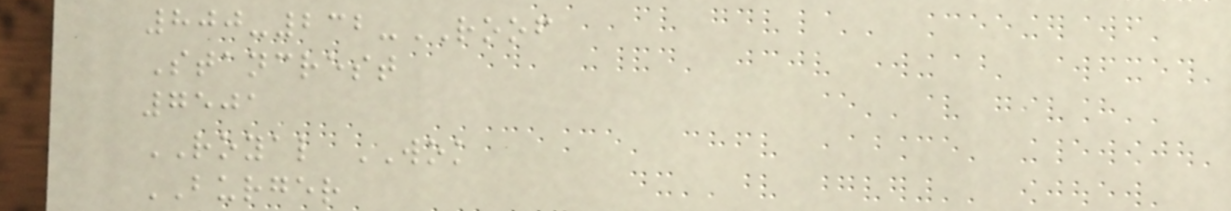800-232-ROOF
Stancrest
7501
ROYAL WOK
BURGER
